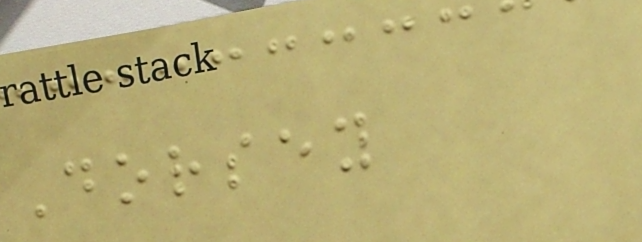Dorsey
